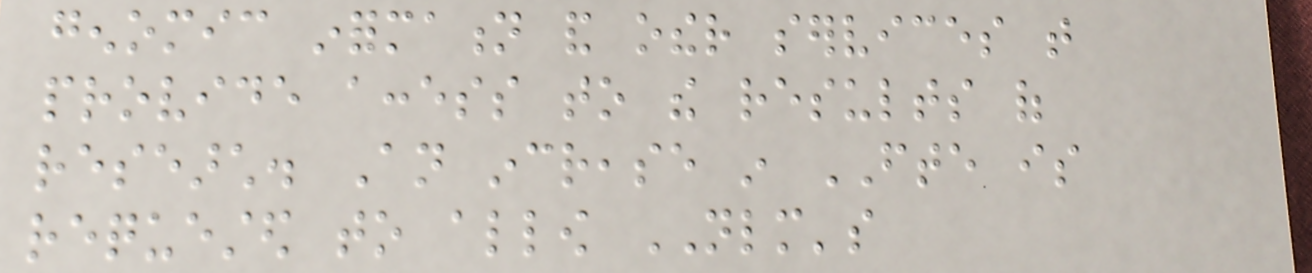genomic information and other services that
provide access to the results of
research. An increase in FTE is
requested to allow NLM's
